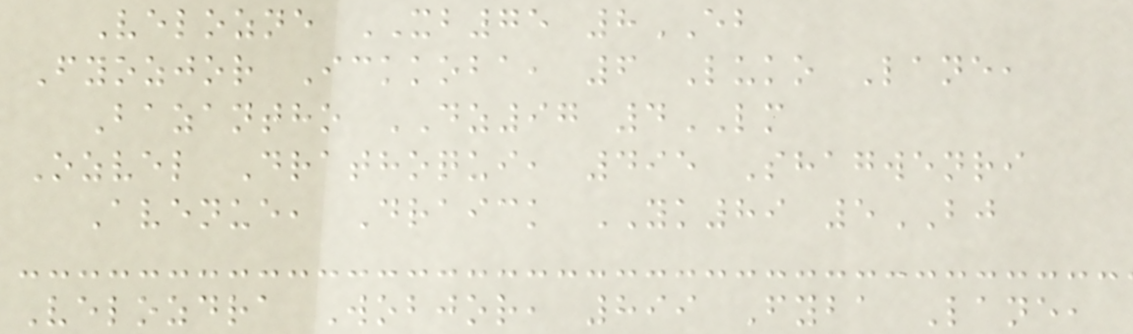Velozne XB75 8EB
Fyozjor Ickkoba, 6 Luko Lane,
Bazantho DZ97 4LM
Ozvel Drathoqui, 495 Shagwenri
Avenue, Draick YK89 5BJ
Velozdra Wobjor, 899 Fyba Lane,
